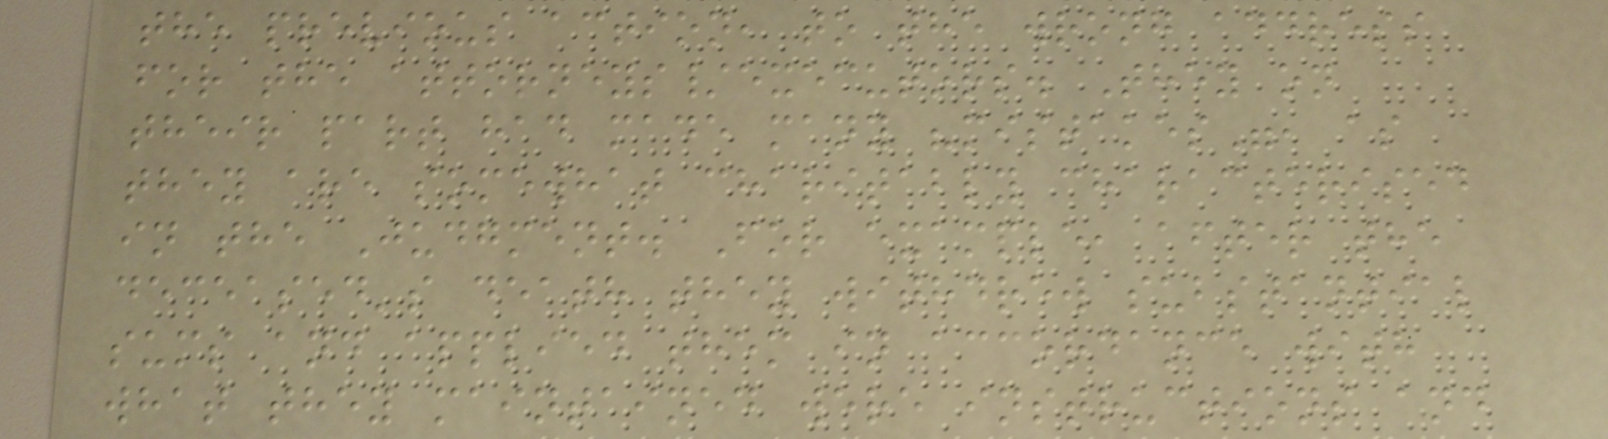the previous action, to the wrong address
for the attorneys/executors. They on
their part had made many "mistakes", as
they are somewhat charitably characterised
in the Judgment. For example, after the
deceased's death they withdrew substantial
sums and applied them in accordance with
what they maintained were instructions and
